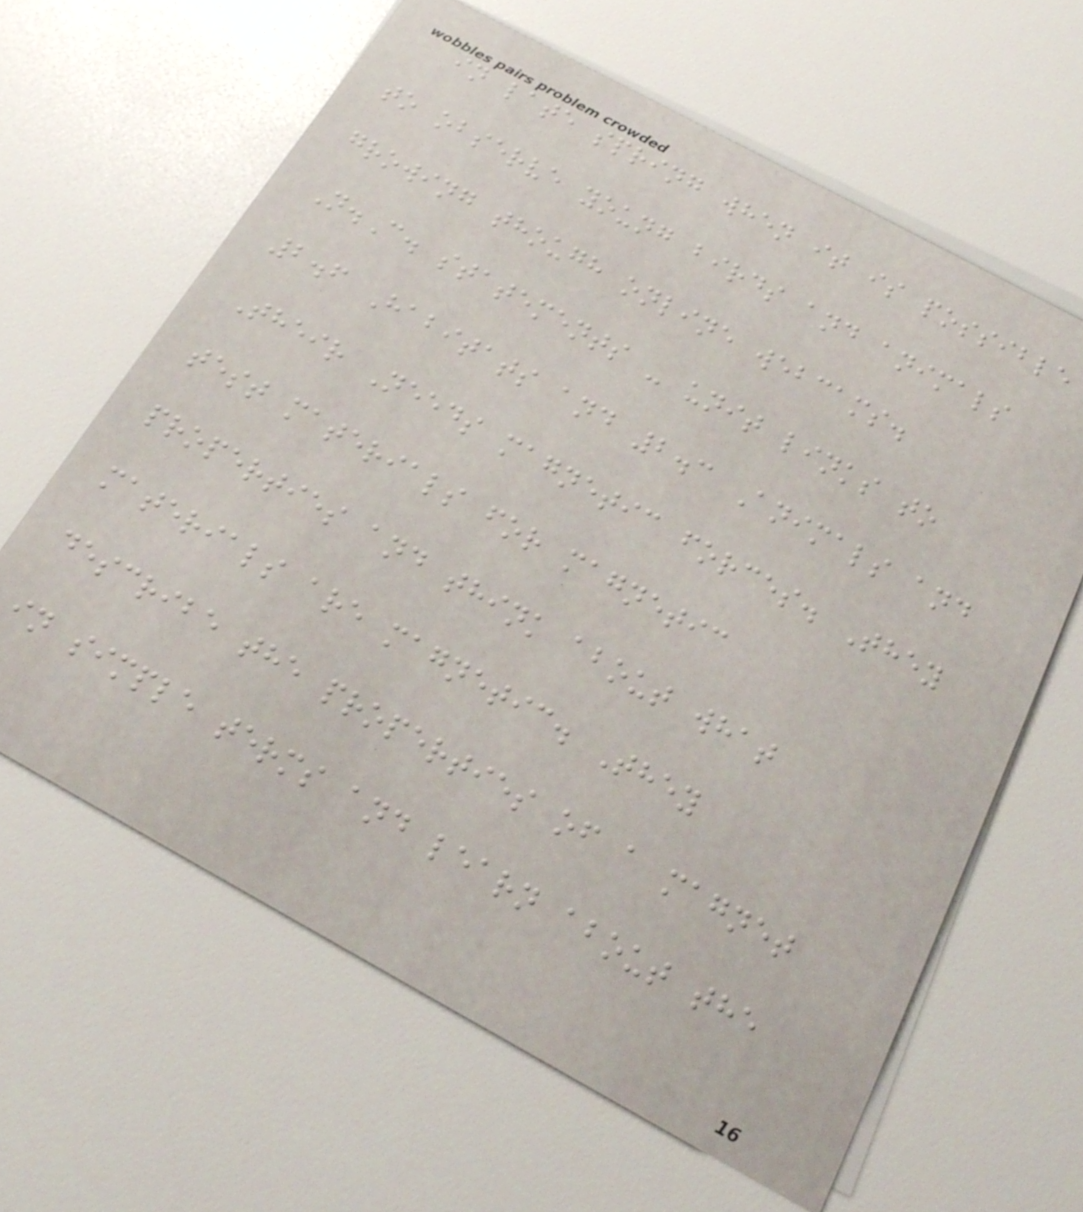in late spring when it is possible
to observe young birds and animals
growing though online webcams.
N.C. statements - unit links to
2.6 Habitats and 2.3 Animals and
Their Needs magnetic forces. They
test materials for magnetic
properties and think about what
materials are magnetic. They
describe the properties of a magnet
in simple terms and learn about the
